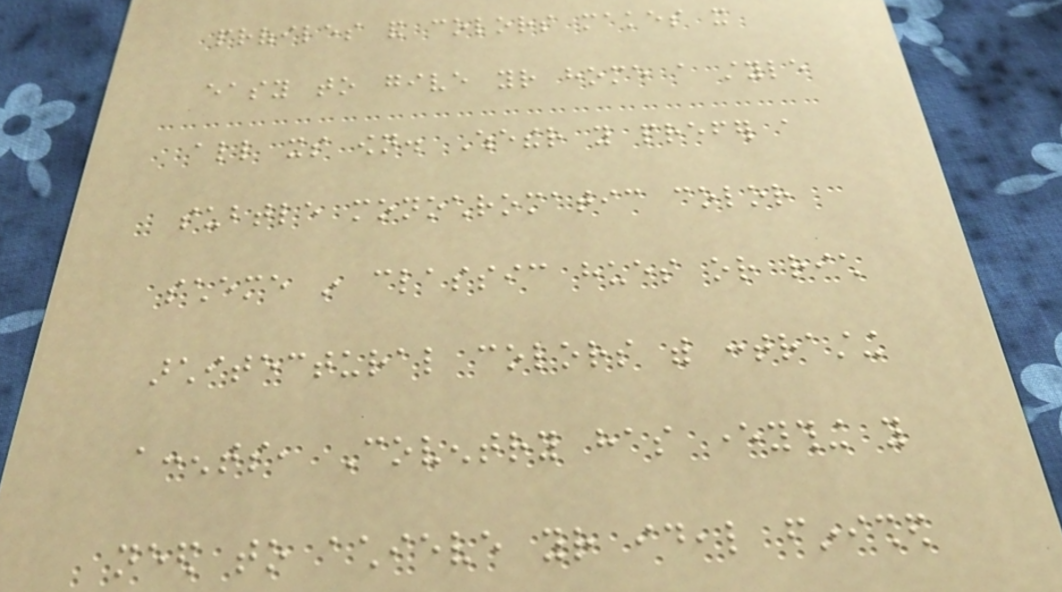profiles and colors makes it
easy to give your home a style
all its own. Whether you prefer a
subtle monochromatic color
scheme in classic hues or rich
architectural colors with contrasting
accents, Coventry has everything you
need to achieve your ideal finished
